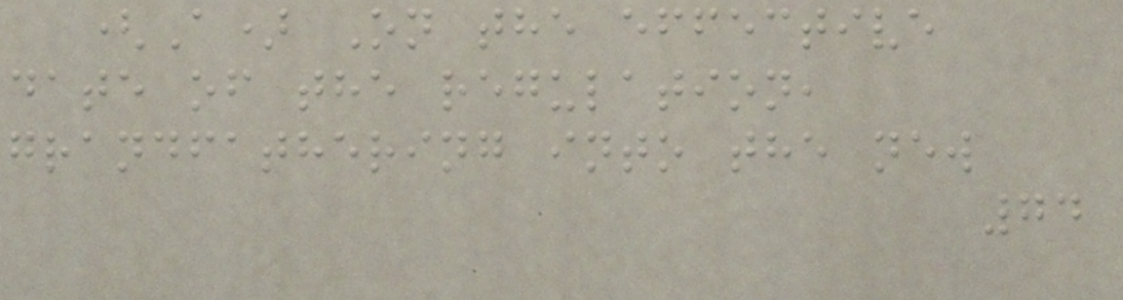(A) On the effective
date of the regulation,
grandfathering into the new
74
